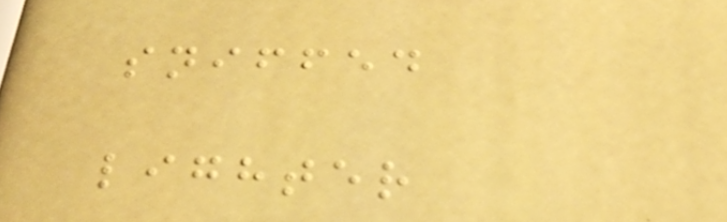sniffed
lighter
